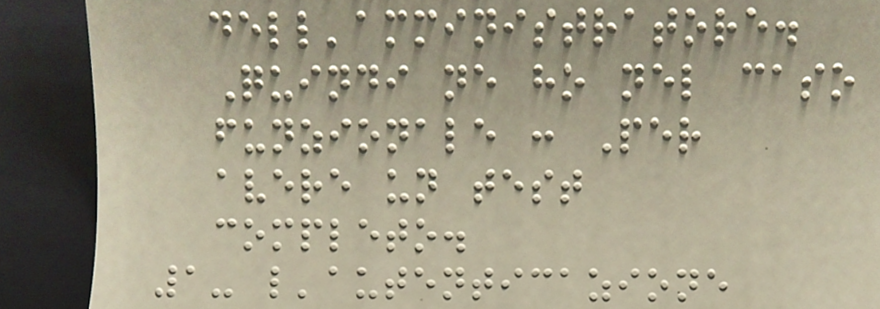dell'amministratore.
Quindi ne ho nel caso
funzionale : Per
avere un test
completo.
1- l'autenticazione
